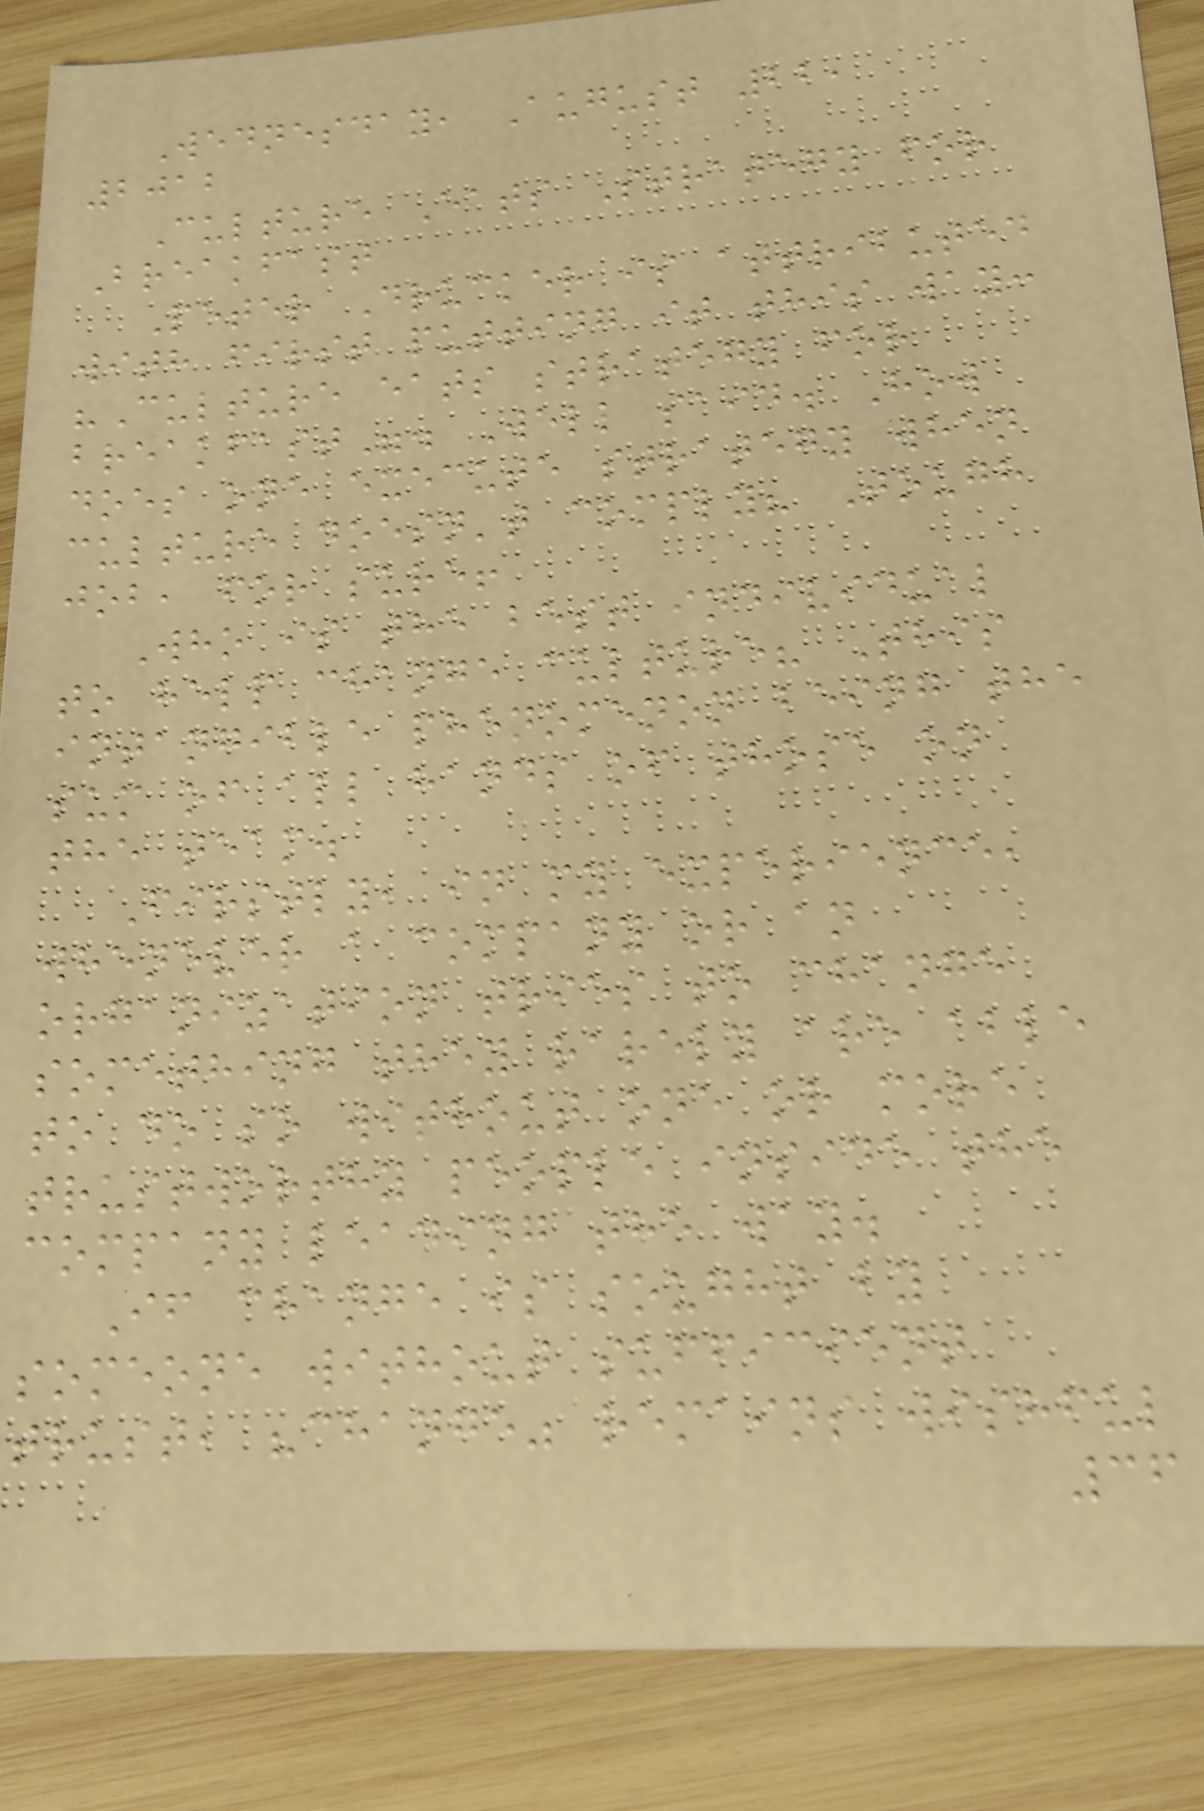Wednesday, August 22,
2012
Culture Eats Strategy for
Breakfast
Peter Drucker is attributed
with first putting it this way:
"Culture eats strategy for
breakfast". Well said. How
does one execute strategy when
culture doesn't comply? Tough
job, for sure!
Who is the best individual
to help change culture? This
intangible phenomenon being the
sum of all hands of those on
the team.
Firstly, in my experience,
whenever a company or an
organization tries to change
something they rarely are able
to do so without one or more
trustworthy people inside the
company leading the way.
If change is sought by
someone without sufficient
trust, "change" remains wishful
36
